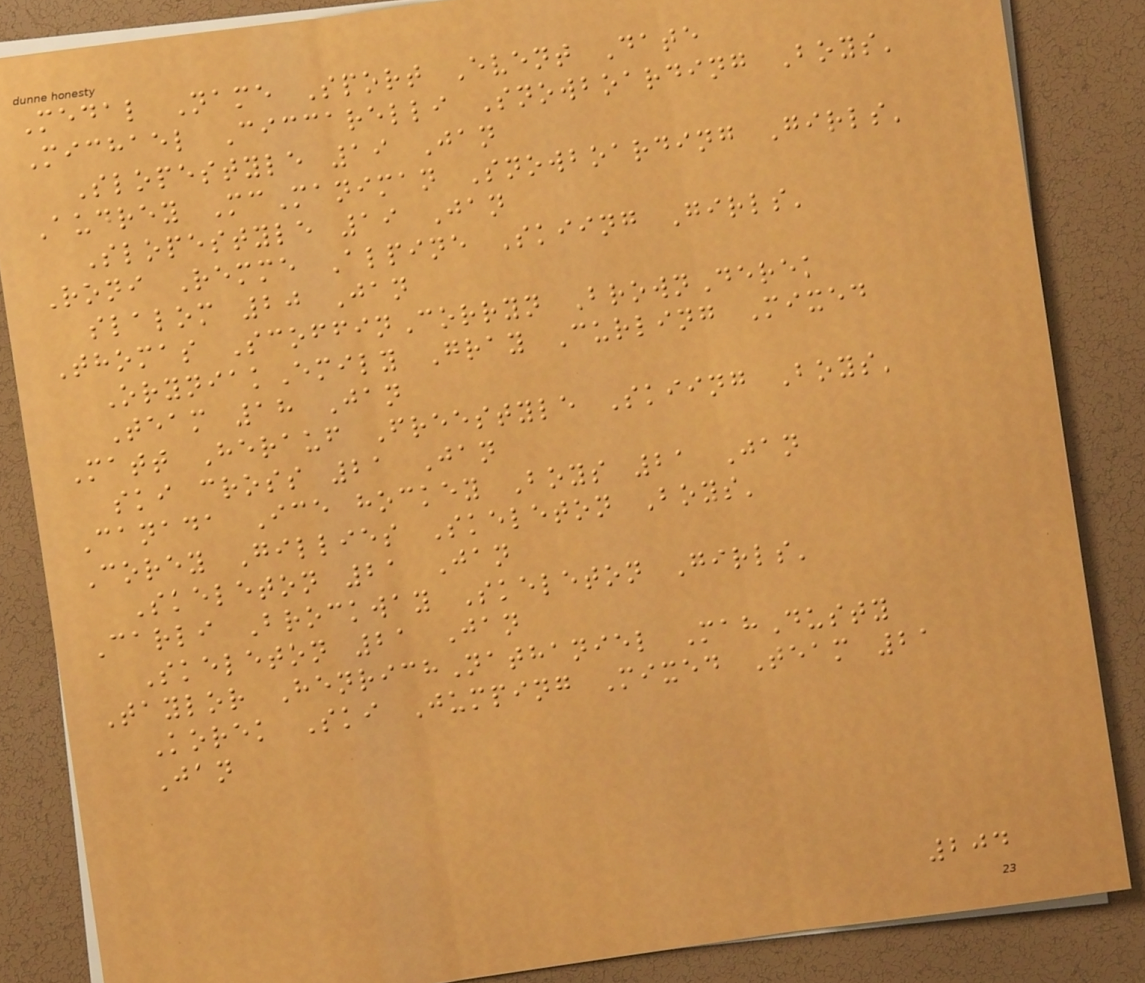Medal Name Sport Event Date
Michael Ciccarelli Snowboarding Boys'
Slopestyle 19 Jan
Audrey McManiman Snowboarding Girls'
Slopestyle 19 Jan
Roni Remme Alpine Skiing Girls'
slalom 20 Jan
Thomas ScoffinCorryn BrownDerek
OryniakEmily Gray Curling Mixed
Team 18 Jan
Matt Herauf Freestyle Skiing Boys'
ski cross 21 Jan
Canada Ice hockey Boys 21 Jan
Corey Gillies Skeleton Boys'
Skeleton 21 Jan
Carli Brockway Skeleton Girls'
Skeleton 21 Jan
Taylor HenrichNathaniel MahDusty
Korek Ski Jumping Mixed Team 21
Jan
204
